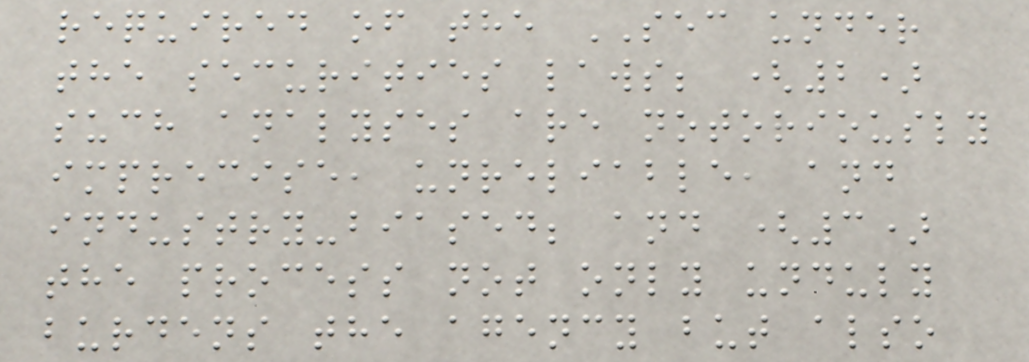required of the SEC under
the securities laws; (2)
such analyses are notoriously
imprecise, unreliable, and
industry-biased; and (3)
the process not only unduly
burdens the agency but also
